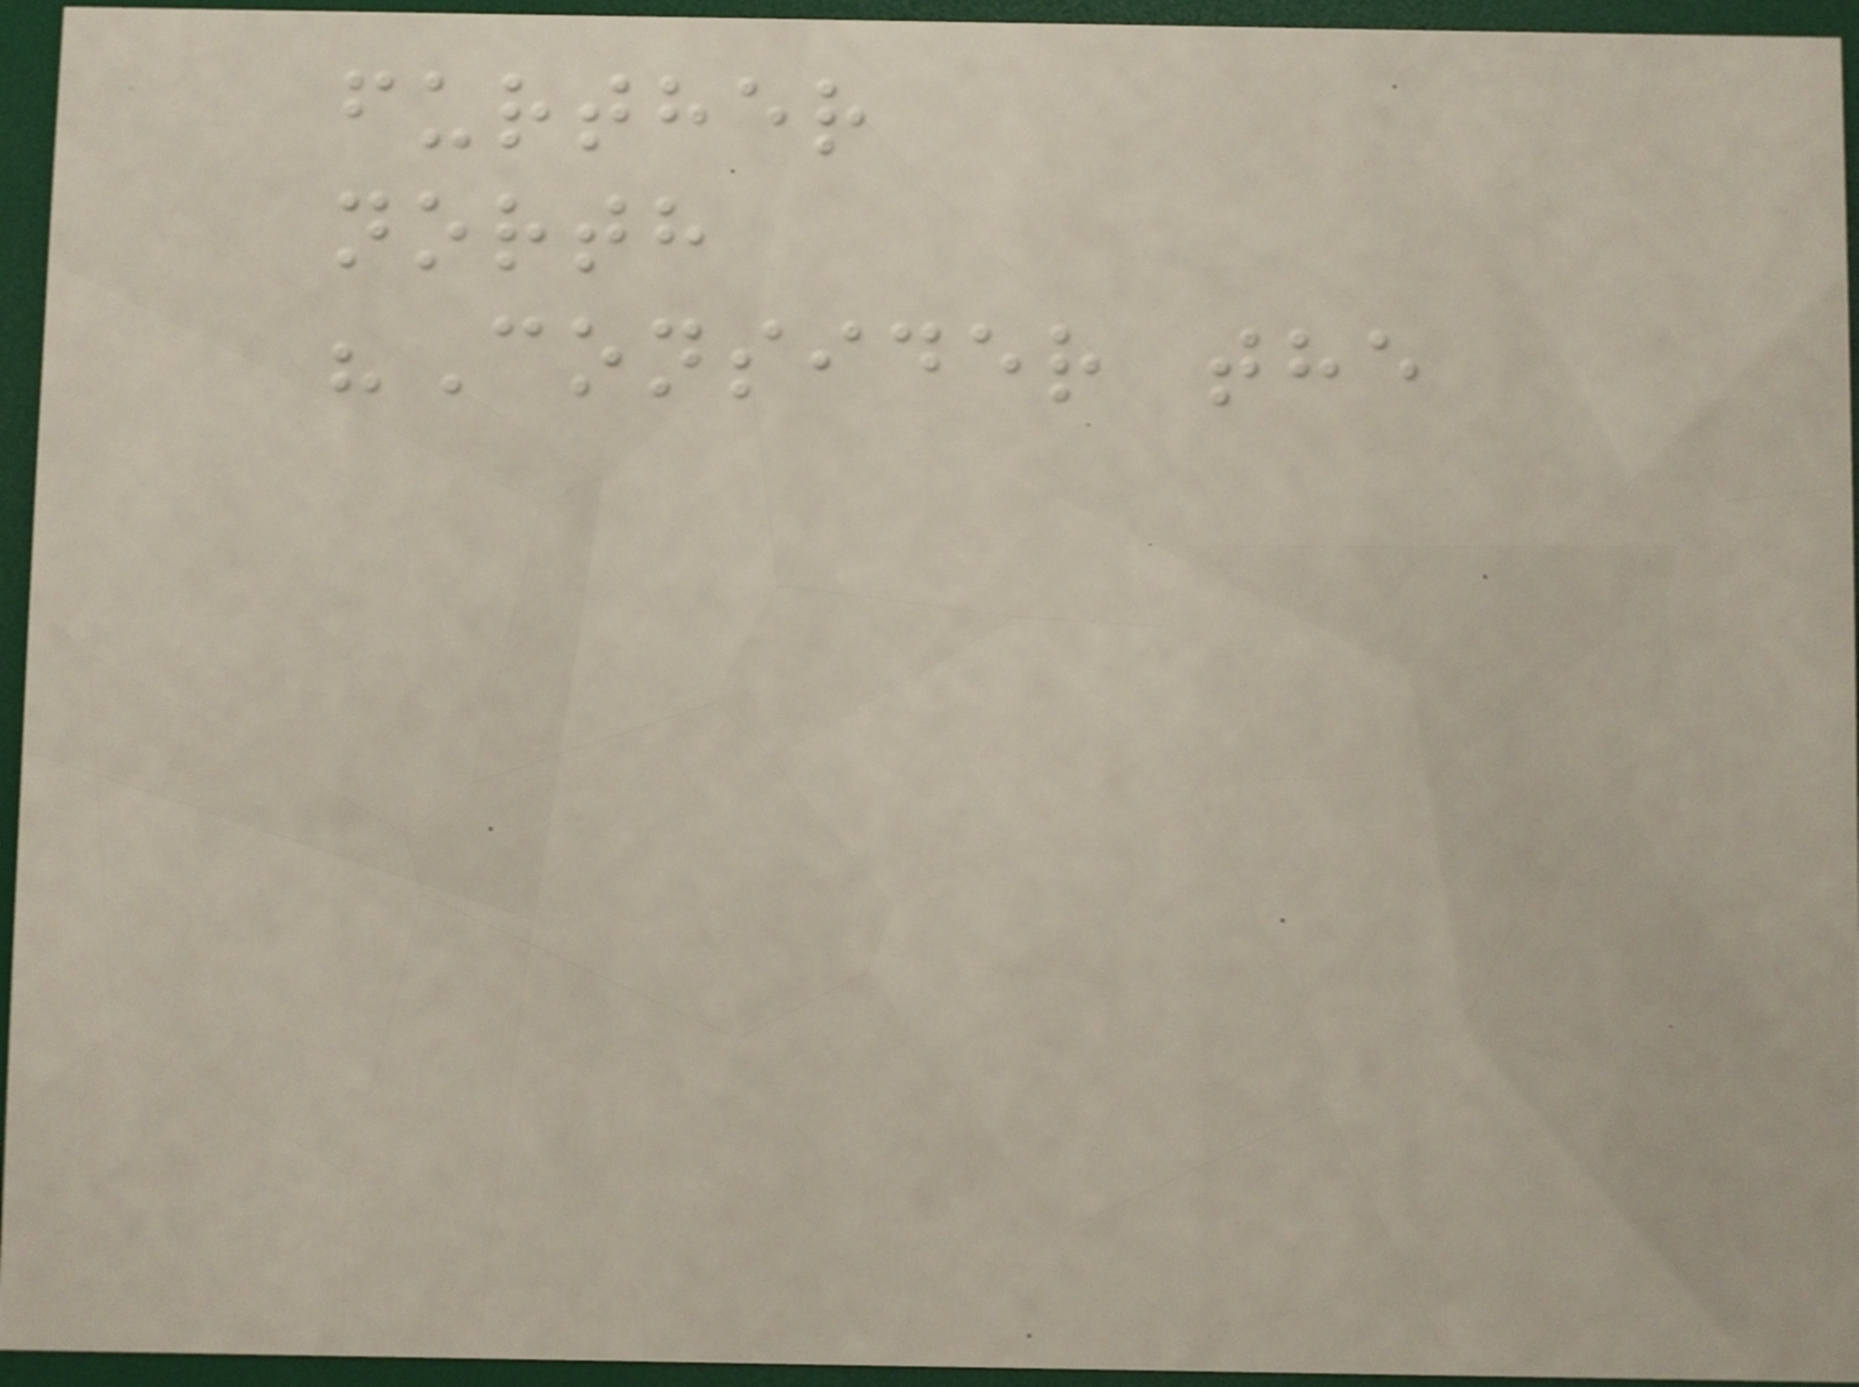further
north
"Consider the
